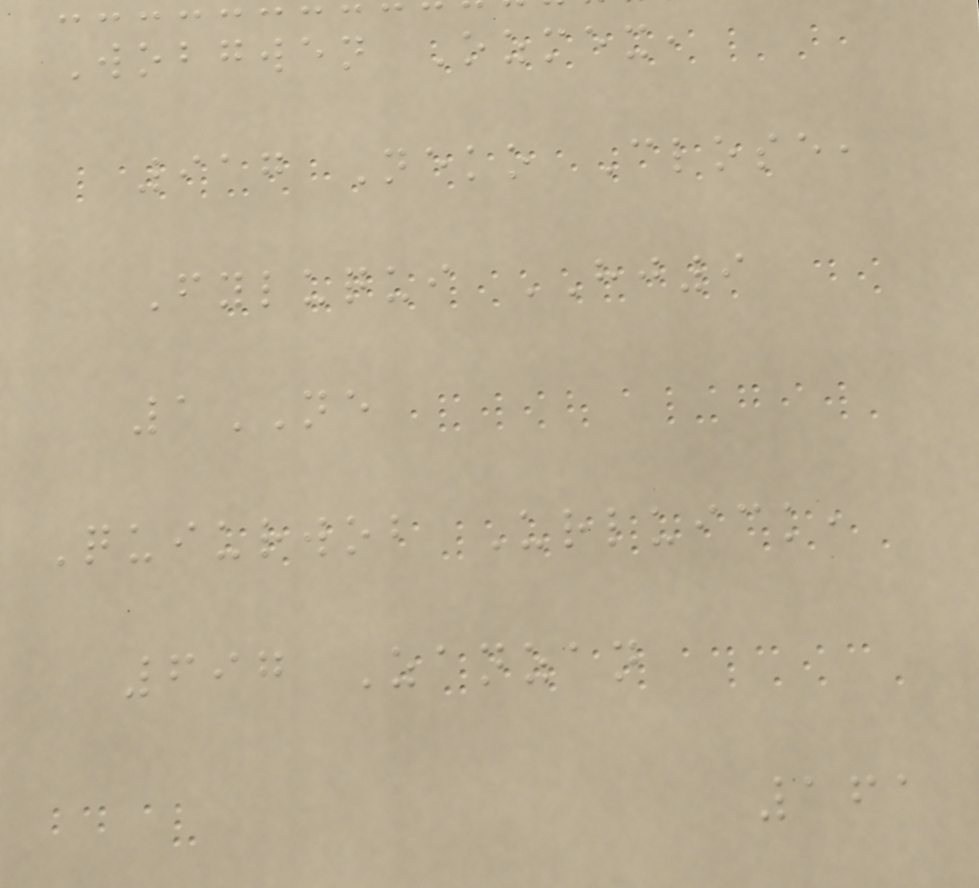Wobgwen Ozmex,
917 Neko Close,
Fyluqui HJ9
1NE
Quiurwob Urluick,
697 Zanzan
161
